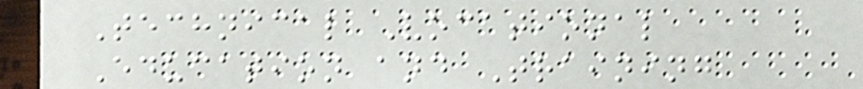Technical Vocational
Education and Training
